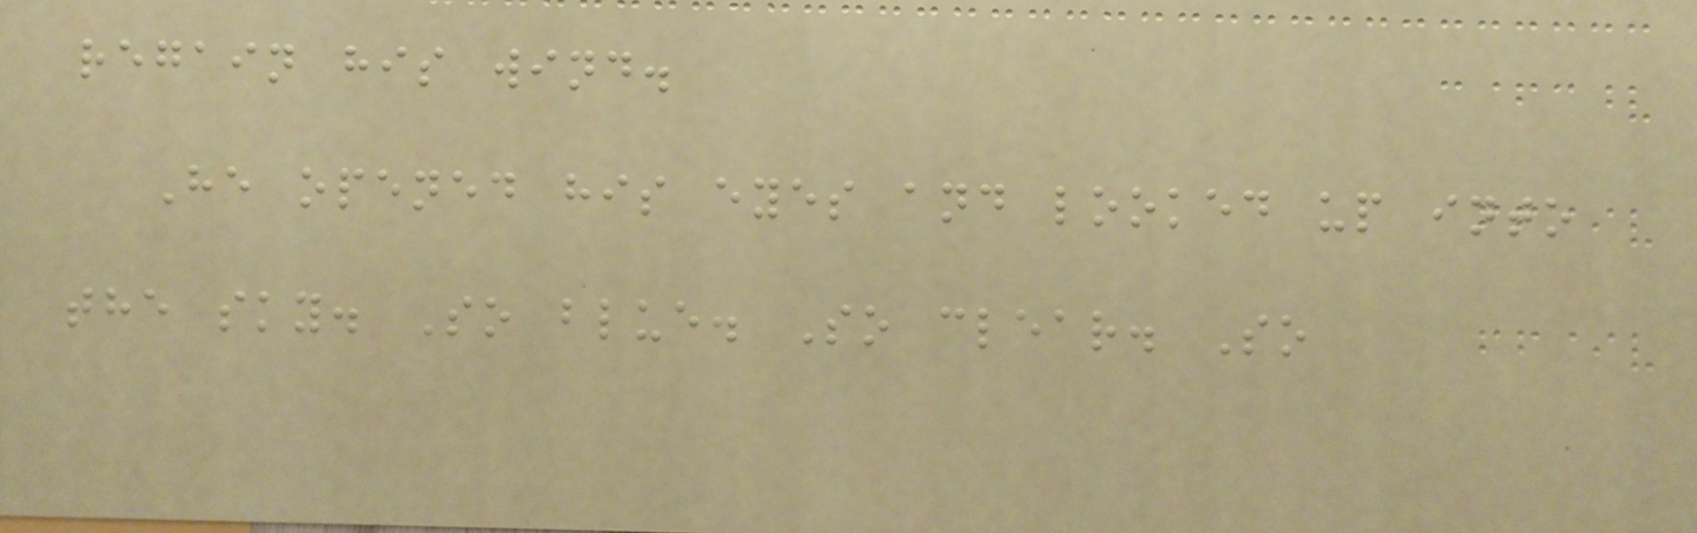regain his wind.
He opened his eyes and looked up into
the sky. So blue. So clear. So
